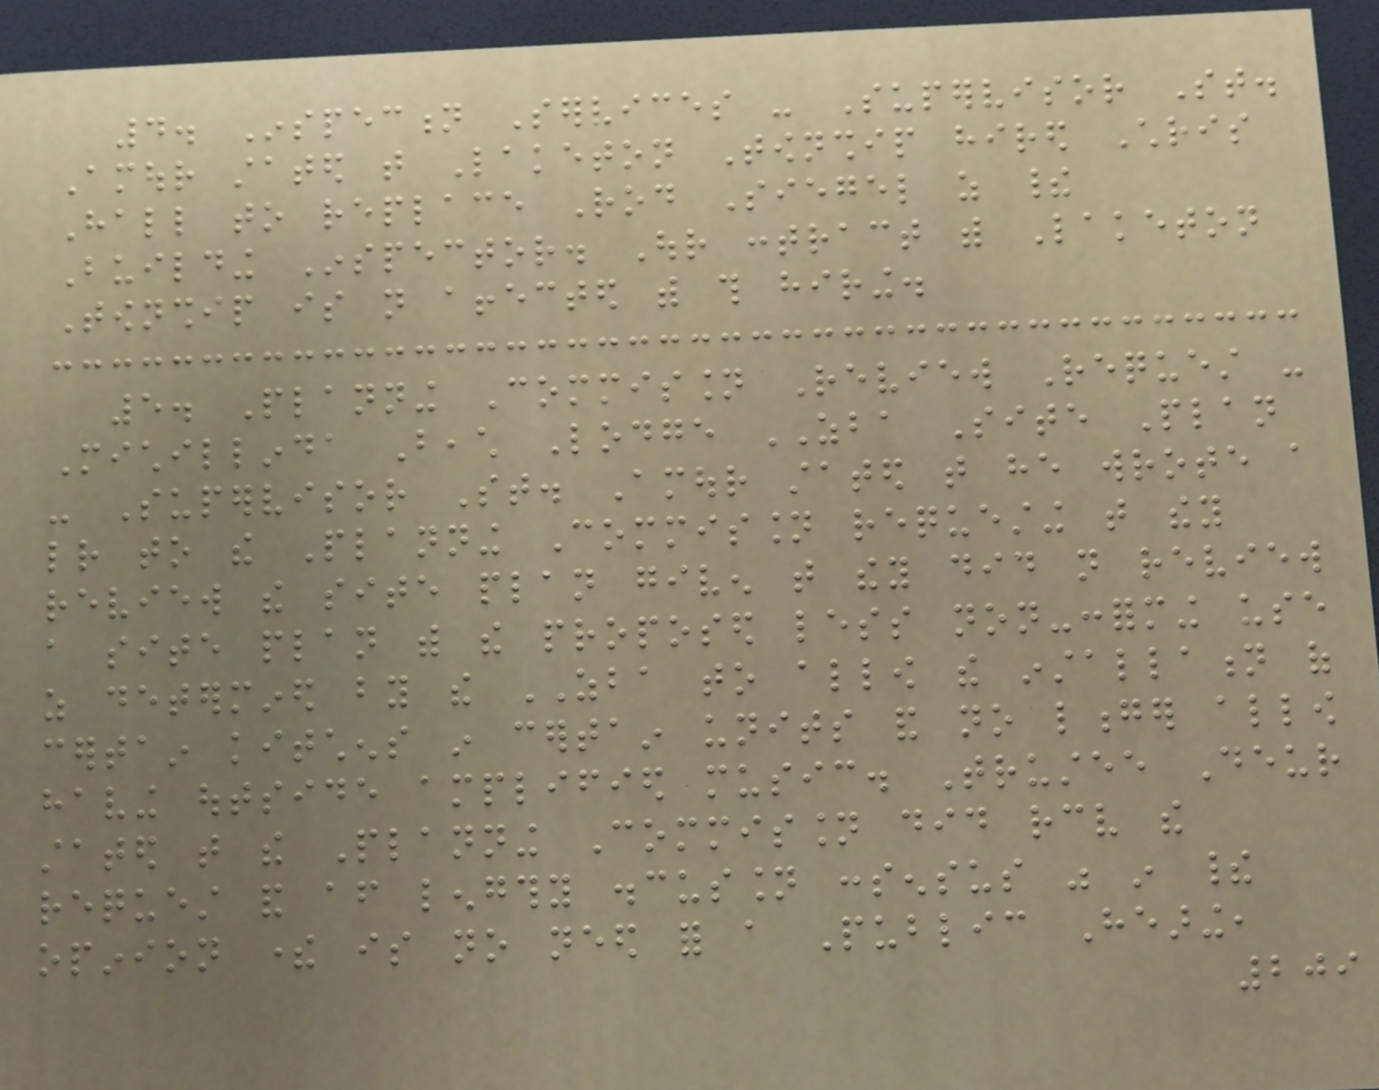4. Inspection Services - Supervisor St.
Amour stated that Laketon Township hired Chris
Hall to replace Rod Siegel as their
Building Inspector. Our contract with Laketon
Township is not affected with this hiring.
5. Planning Commission Review Request -
Michillinda Beach Lodge ZBA Site Plan
- Supervisor St. Amour stated that he wrote a
letter to the Planning Commission requesting that they
review the site plan given that they did not review
a site plan with the proposed less non-conforming use
as determined by the ZBA to allow the installation of
certain kitchens in certain units and no longer allow
having outside amplified music. Trustee Deur
stated that the Planning Commission did receive the
request and after lengthy discussion consensus was in their
opinion there is no need for a Public Hearing,
209
